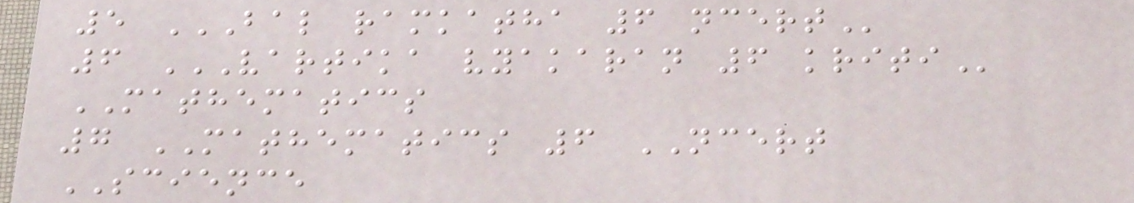5 BAL RAMKATHA 6 NCERT
6 VARTIKA VYAKARAN 6 KRITI
MATHEMATICS
7 MATHEMATICS 6 NCERT
SCIENCE
